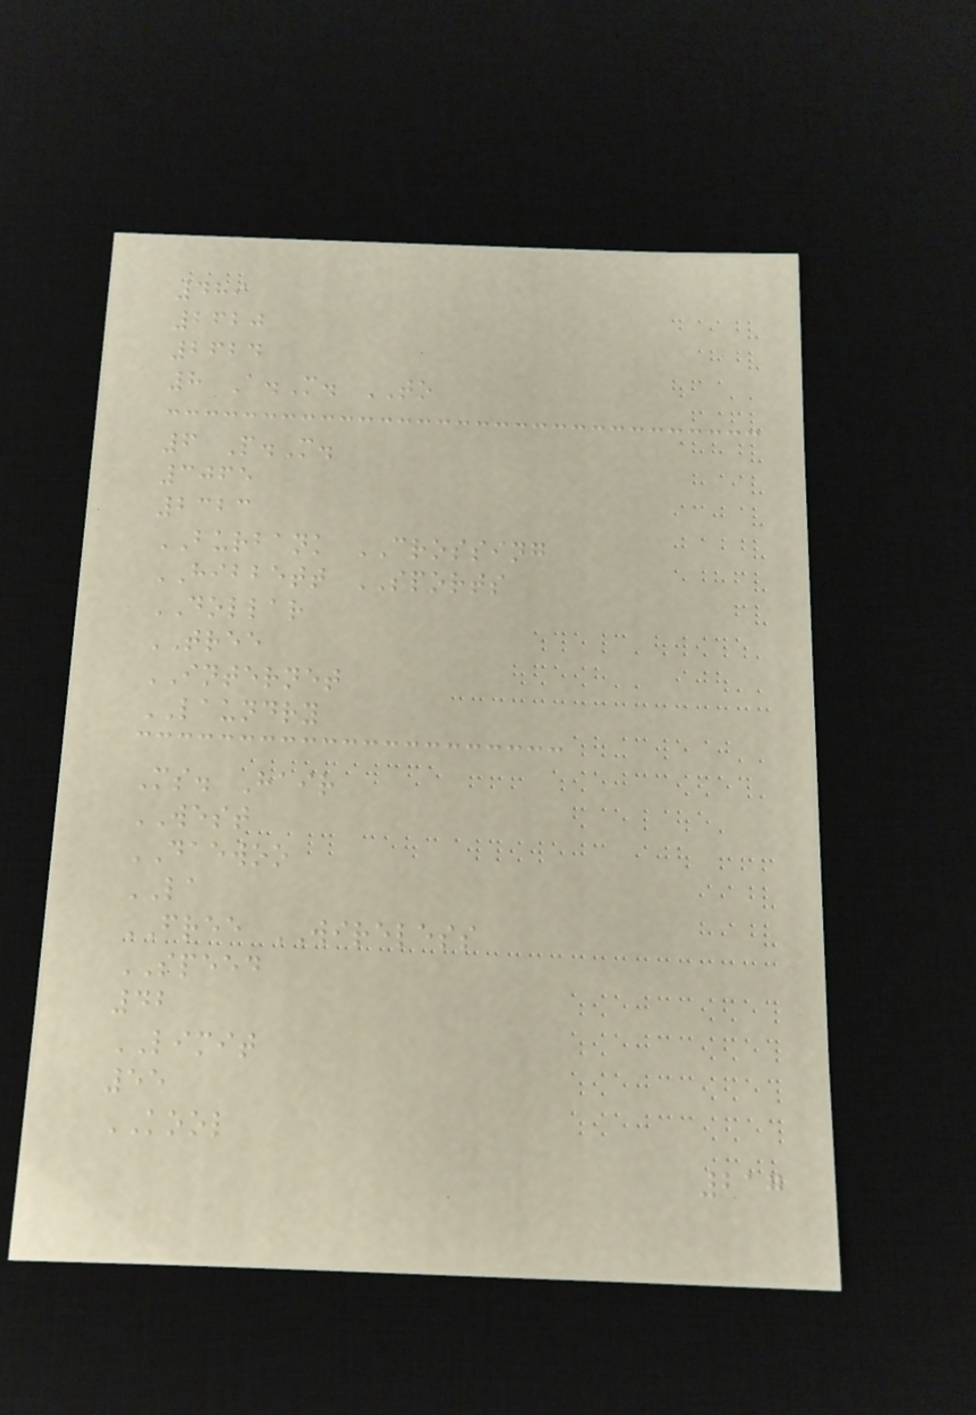489
2620
2624
8 A.M. TO
6 P.M.
3065
2323
BURBANK CROSSING
HIBBETT SPORTS
DOLLAR
TREE
INTERNET
LAUNDRY
Ms. Hair
WEST
DAEWOO
LA
FREE WIRELESS
SPEED
42
LIMIT
55
KOOL
217
